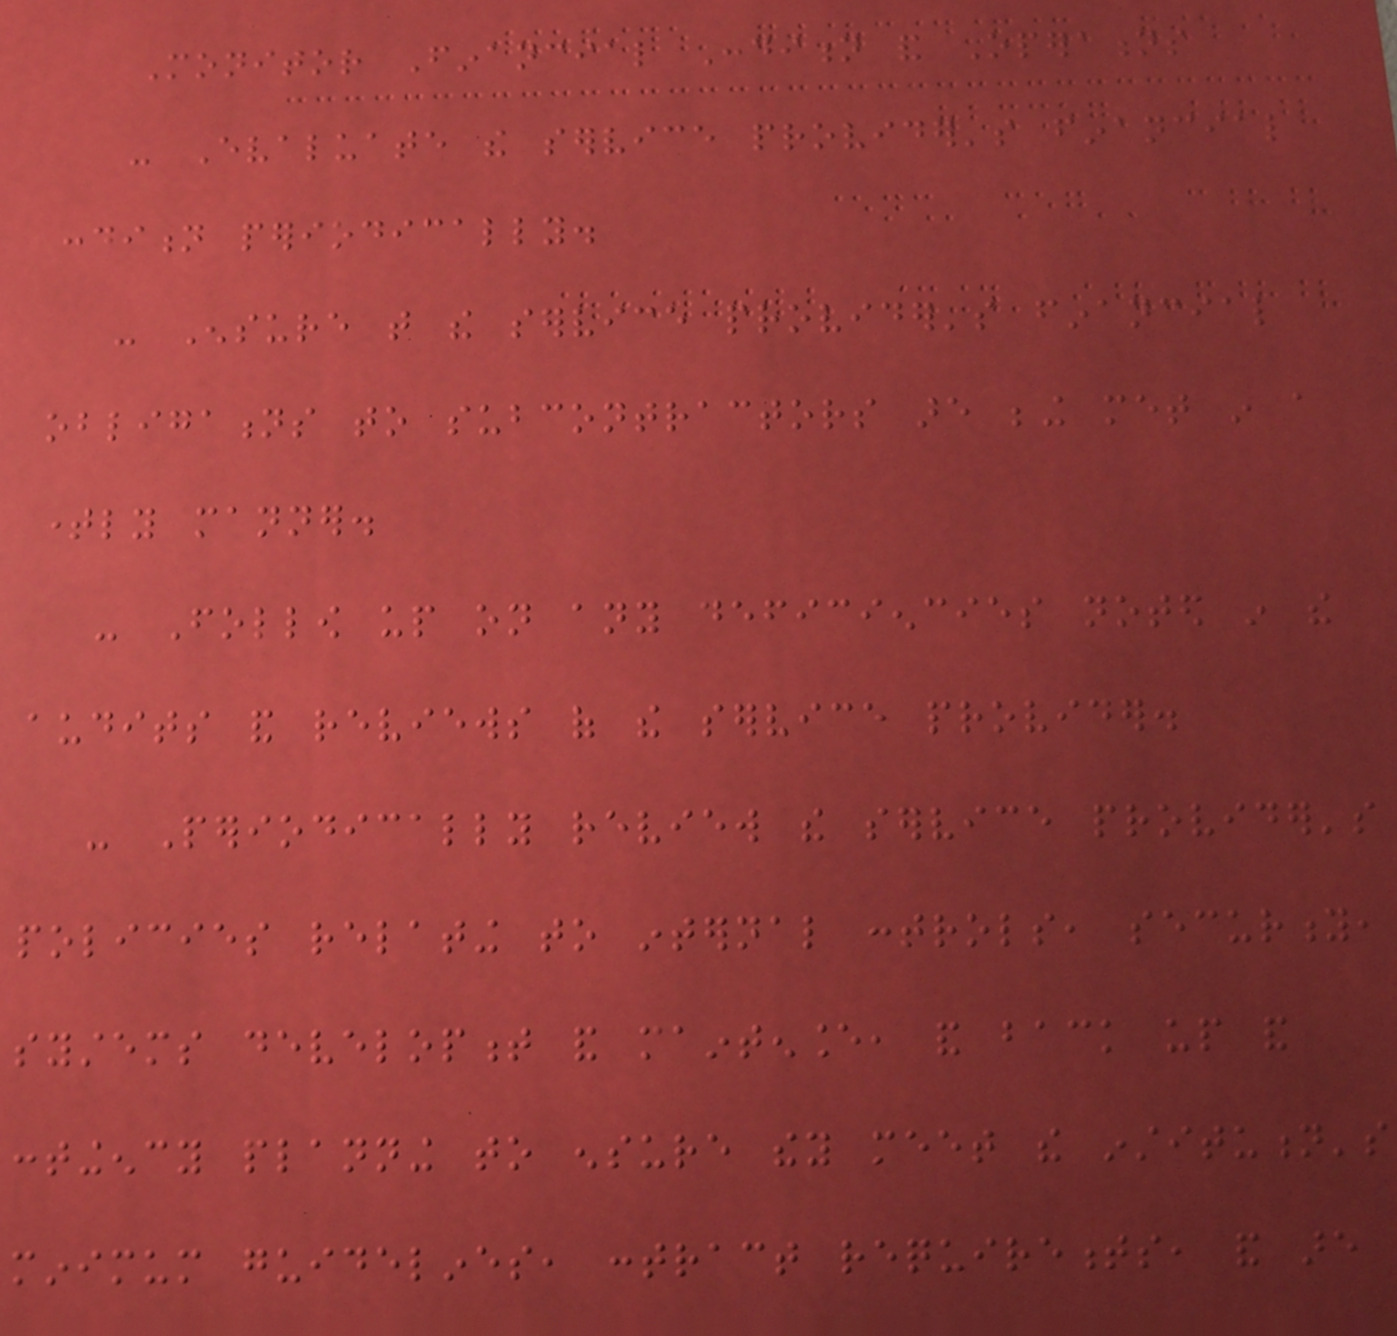Monitor Financial Condition and Operations
- Evaluate the service provider's financial
condition periodically.
- Ensure that the service provider's financial
obligations to subcontractors are being met in a
timely manner.
- Follow up on any deficiencies noted in the
audits and reviews of the service provider.
- Periodically review the service provider's
policies relating to internal controls, security,
systems development and maintenance, and back up and
contingency planning to ensure they meet the institution's
minimum guidelines, contract requirements, and are
